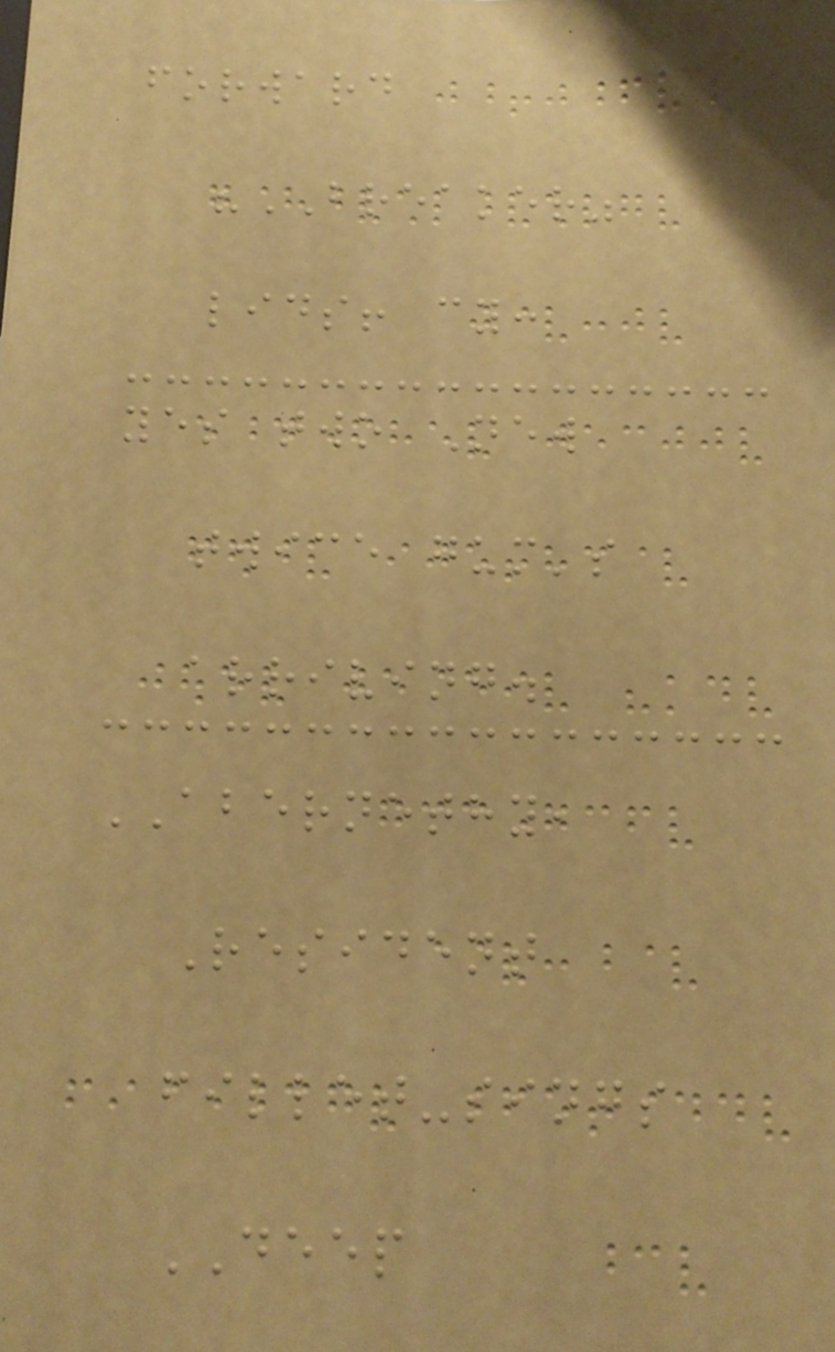forward
"BREAKER"
lids! cy:
yes two New
twice gum's
arriving.
ABERNETHY,
Resident
fillet-sings
DEEP
